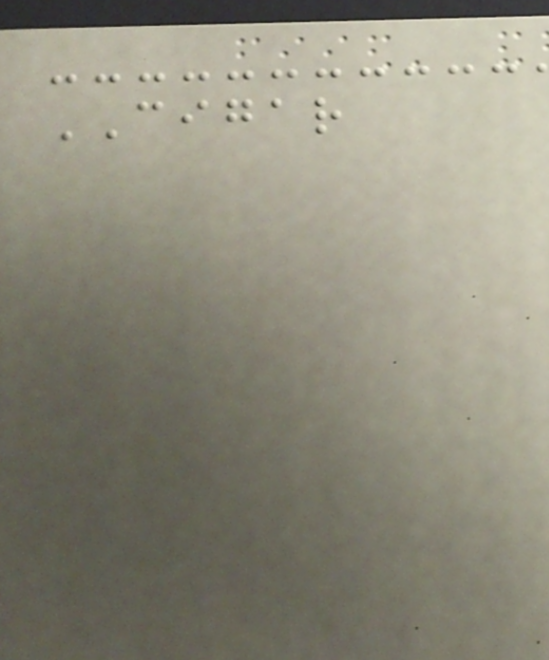CIGAR
